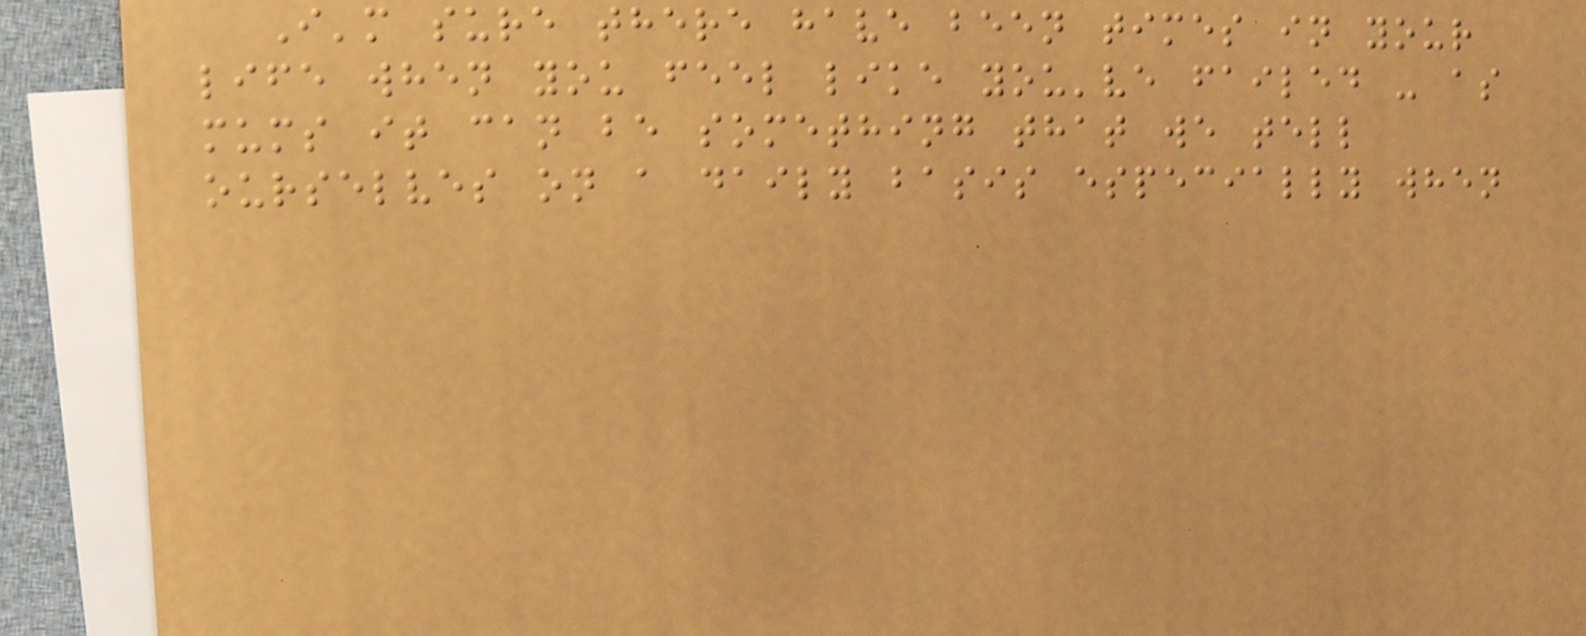I'm sure there have been times in your
life when you feel like you've failed - as
mums it can be something that we tell
ourselves on a daily basis especially when
